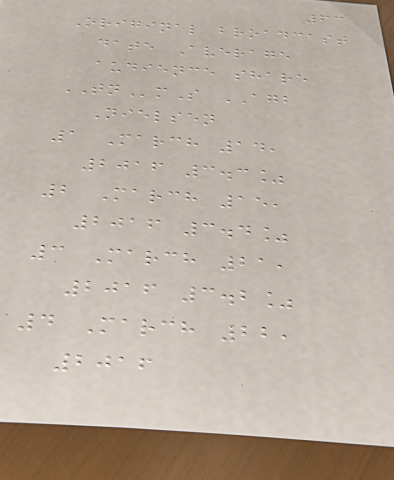63
Original broadcast
date Average
audience share
TNmS AGB
Nielsen
1 March 14,
2016 3.3%
2 March 15,
2016 3.4%
3 March 21,
2016 3.2%
4 March 22,
2016
